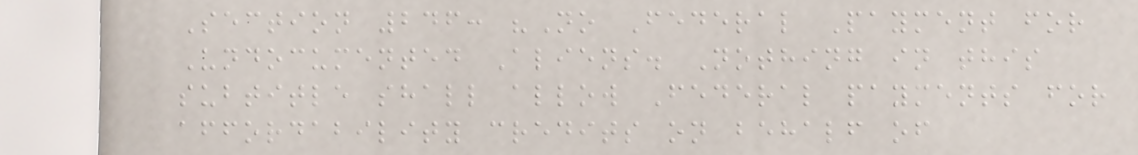Section 246: "No Federal Payment for
Undocumented Aliens. Nothing in this
subtitle shall allow Federal payments for
affordability credits on behalf of
